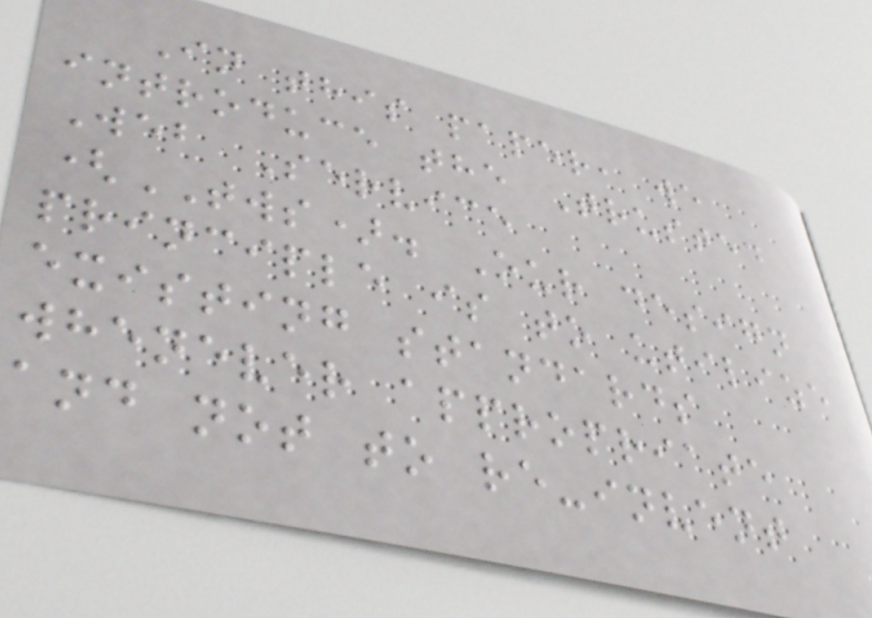In this paper, we
introduce the Trusted
Web Service
(TWS). Our design
principle is to utilize
existing standards
whenever appropriate
and not to re-invent
